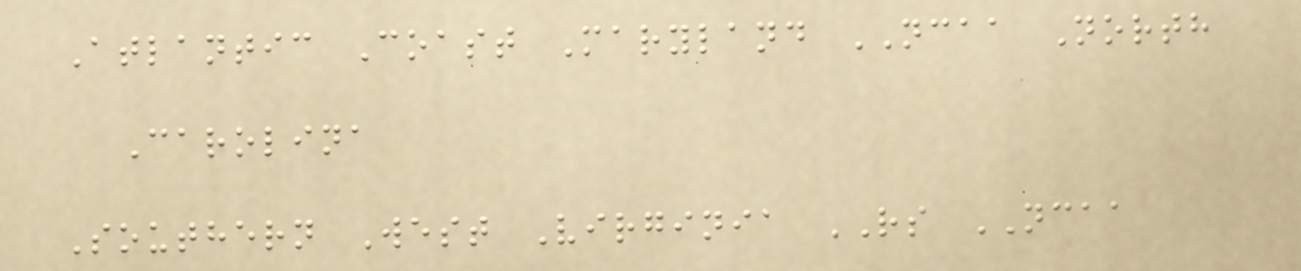Atlantic Coast Maryland NCAA North
Carolina
Southern West Virginia RS NCAA
